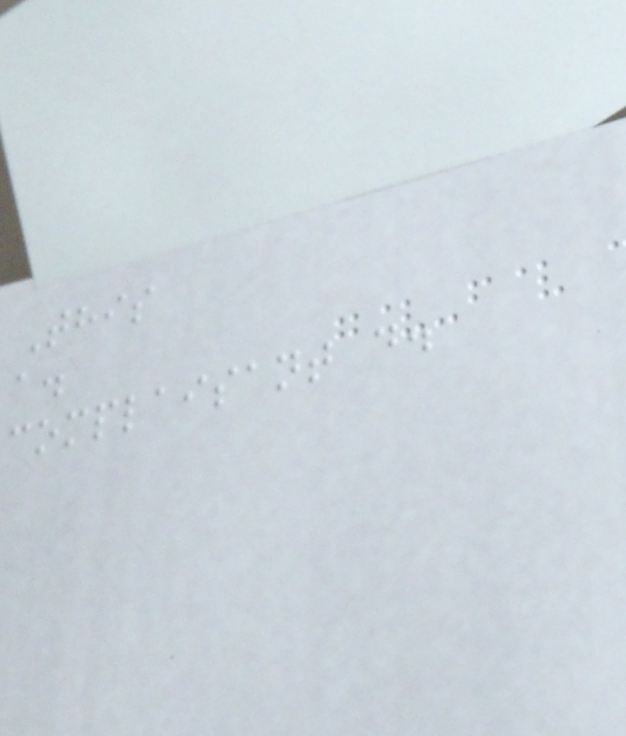This
a.
complaisant d.
